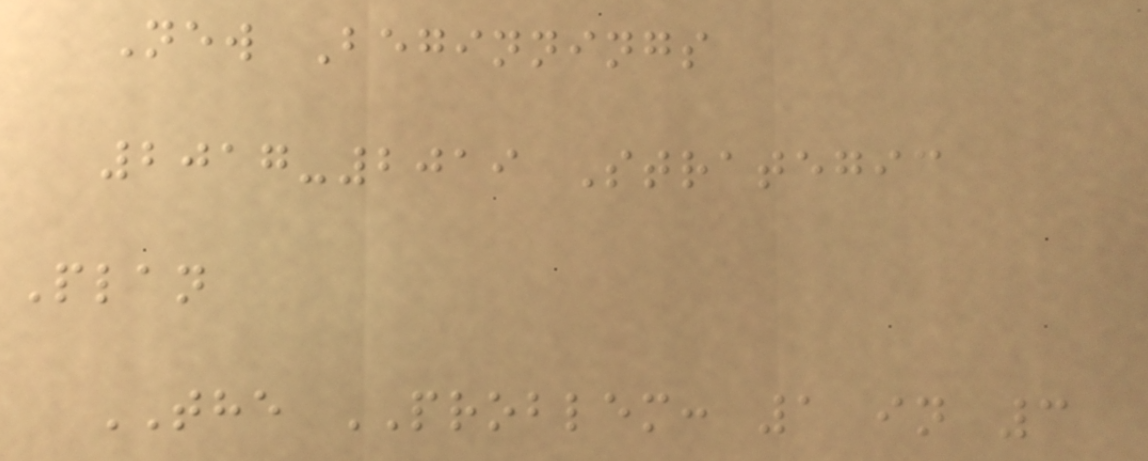New Beginnings
2017-2019 Strategic
Plan
THE PROBLEM: 1 in 3
